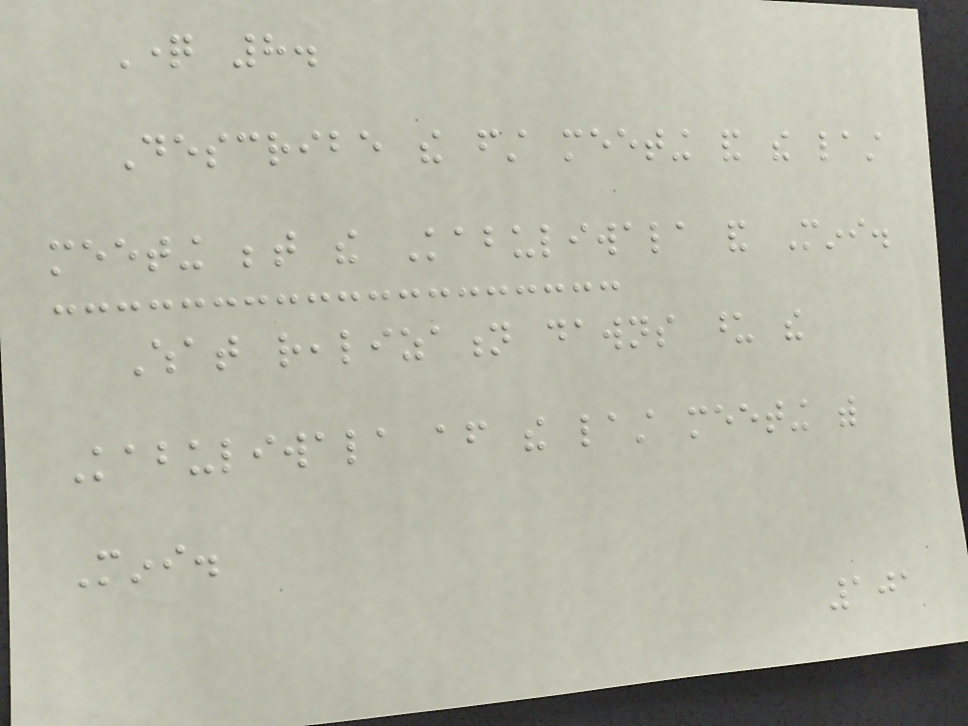Question 8.
Describe the first meeting and the last
meeting between the Kabuliwala and Mini.
What realization dawns upon the
Kabuliwala after the last meeting with
Mini.
101
